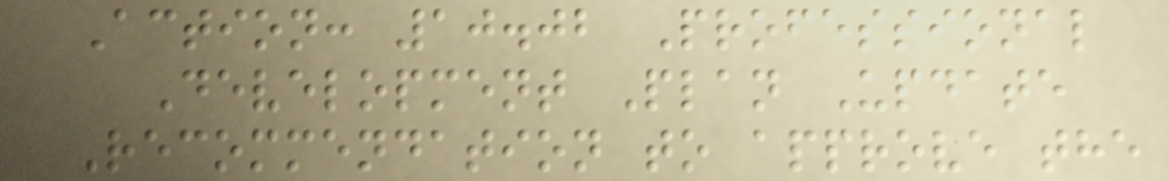Action: 10.02 Professional
Development Plan Update
Recommendation to approve the
